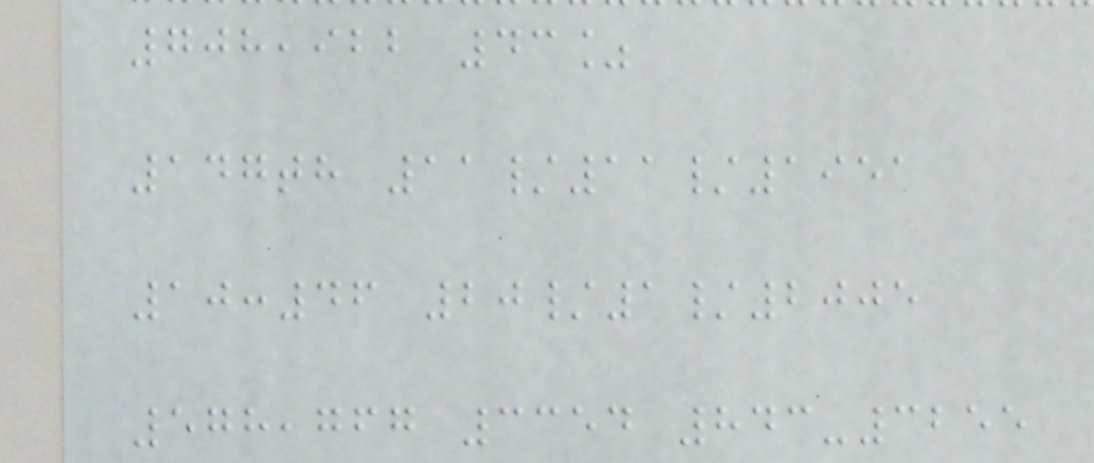708,922 43%
147th 11/11/1951
10:46 20/1/2005
578,767 3354 843-3255
